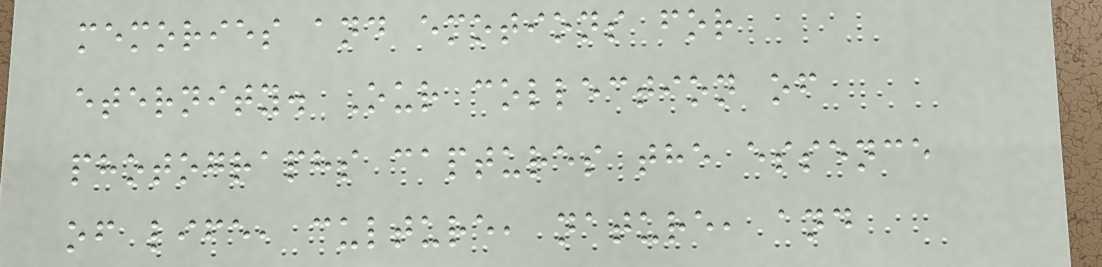memories and emotions for
eternity. Our collection of
photographs captures the essence
of life, culture, nature, and
